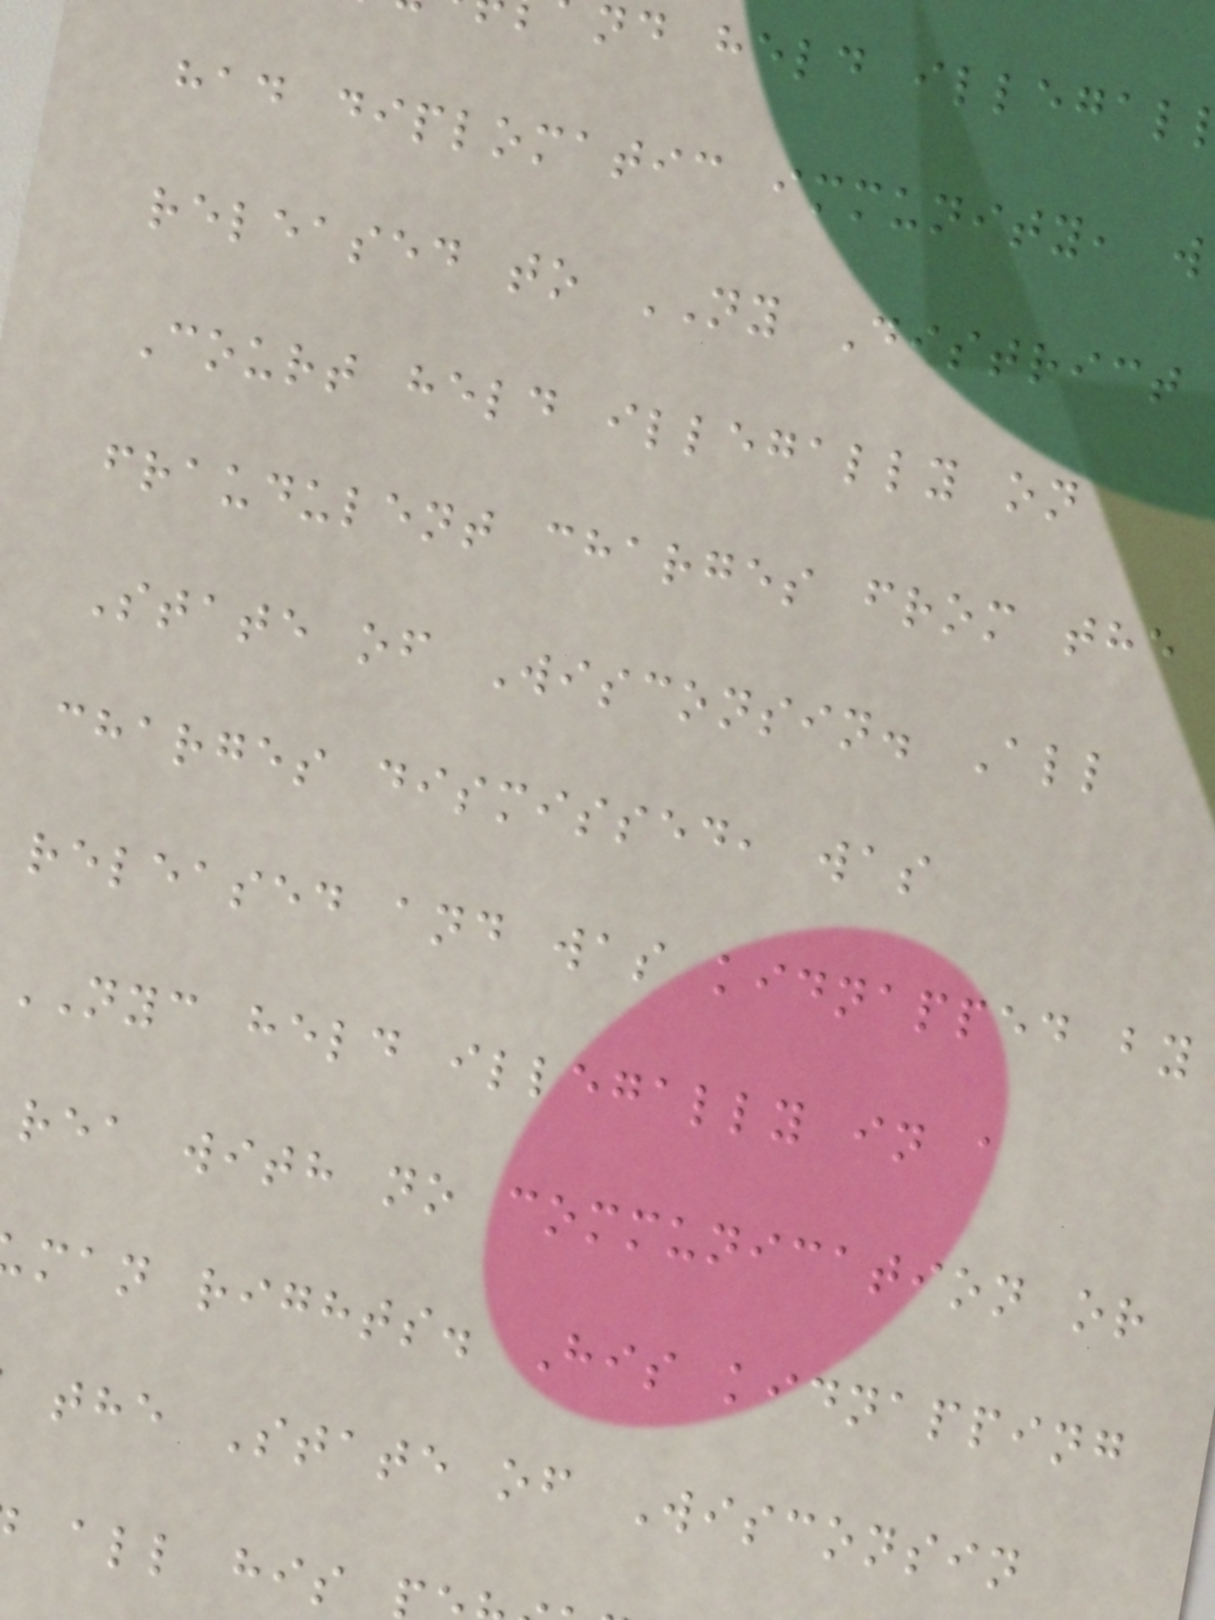nd held illegal
had diplomatic immunity, w
released to NY District
Court held illegally on
fraudulent charges from the
State of Wisconsin. All
charges dismissed, was
released and was kidnapped by
NYC held illegally in a
rea with no communication or
man rights. His kidnapping
the State of Wisconsin
all his
